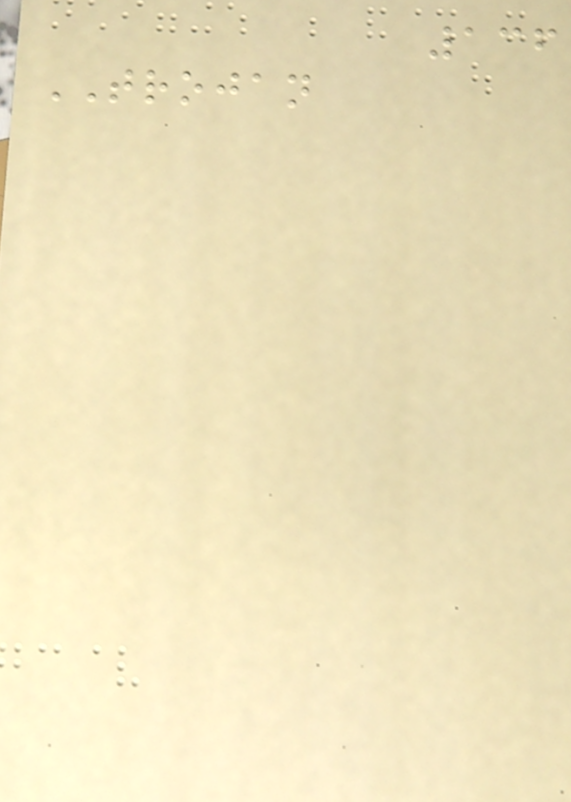136
TROJAN
